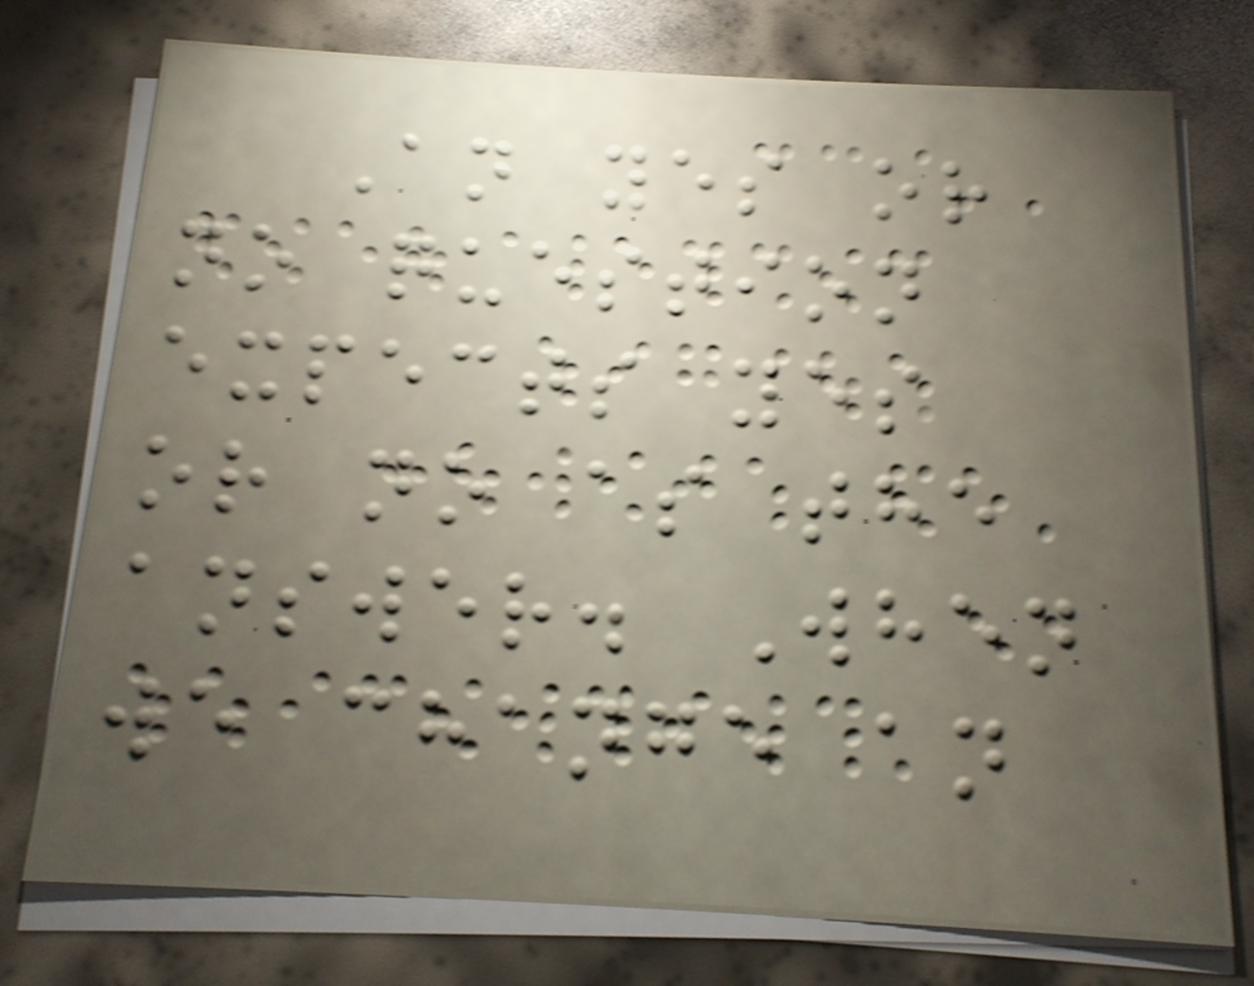An yes or
no question
expects yes
or no as the
answer. When
we change an
